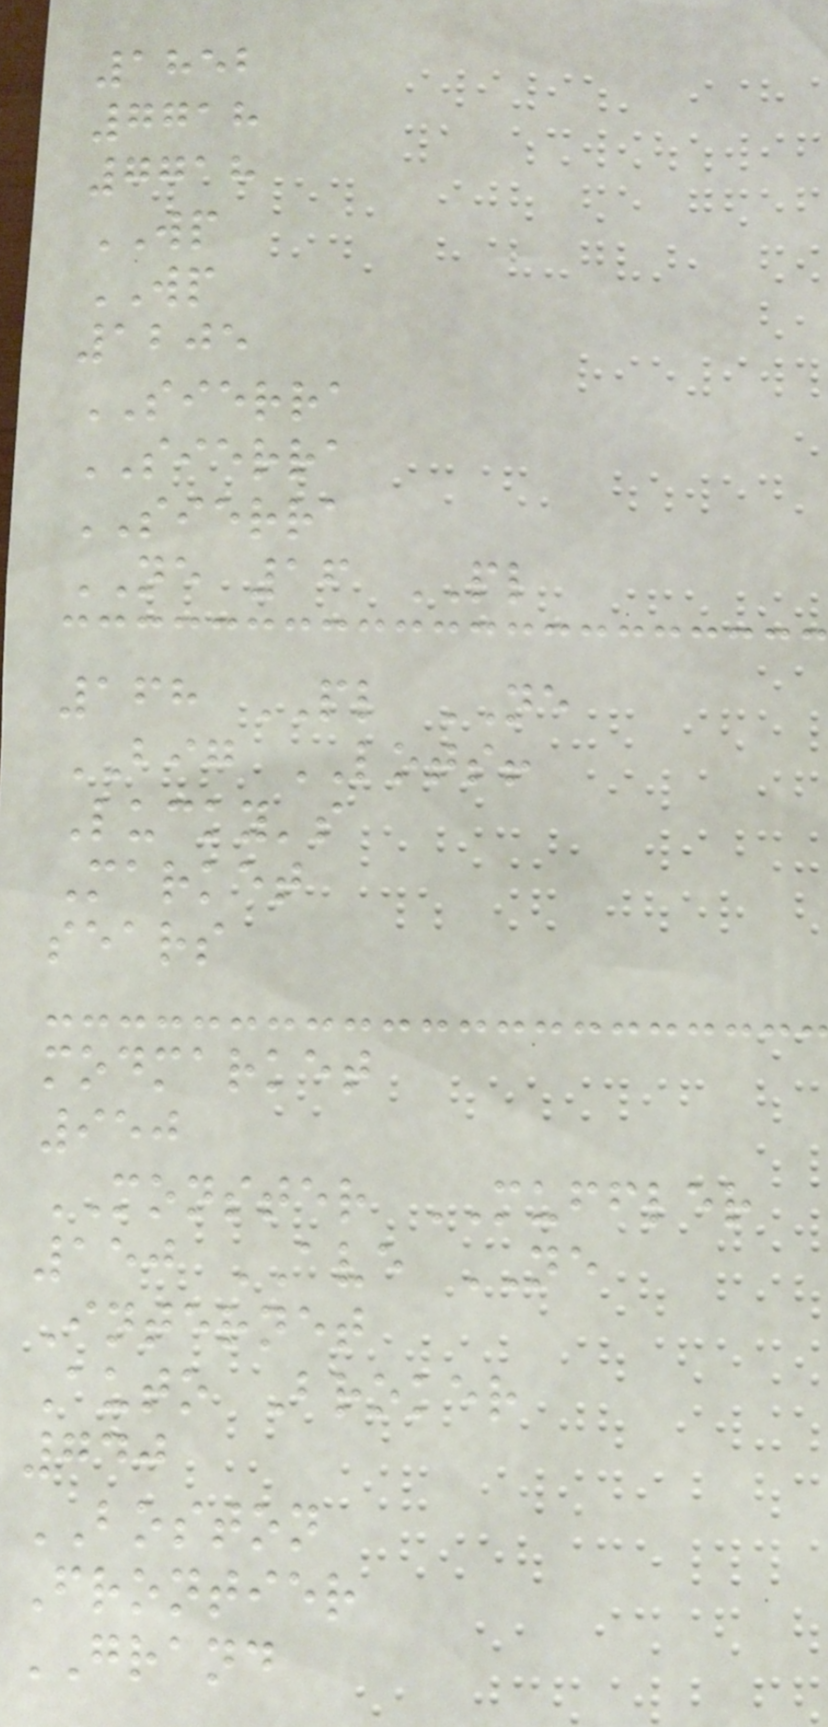1852
7718
7718
WP
WP
1205
SIERRA
SIERRA
SIERRA
NE 16 PL
168 PL NE
BIG LOTS!
Lucky's
Market
sears
modmarket
950
MONSTER MUFFLER
150 AVE NE
Internet
Auto Broker
740
BOSTON
Frontier
GRAND
